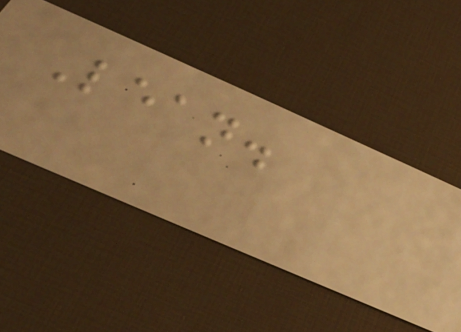Lean.
